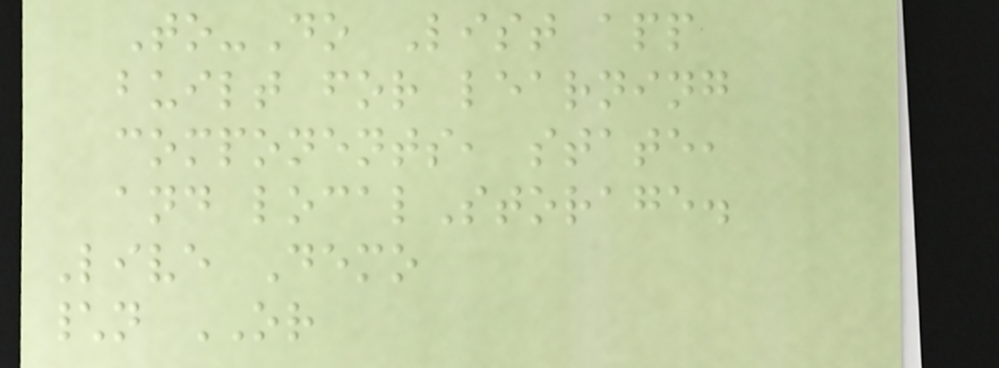To-Do List app
built for learning
components, state,
and localStorage.
Live Demo
\n OR
